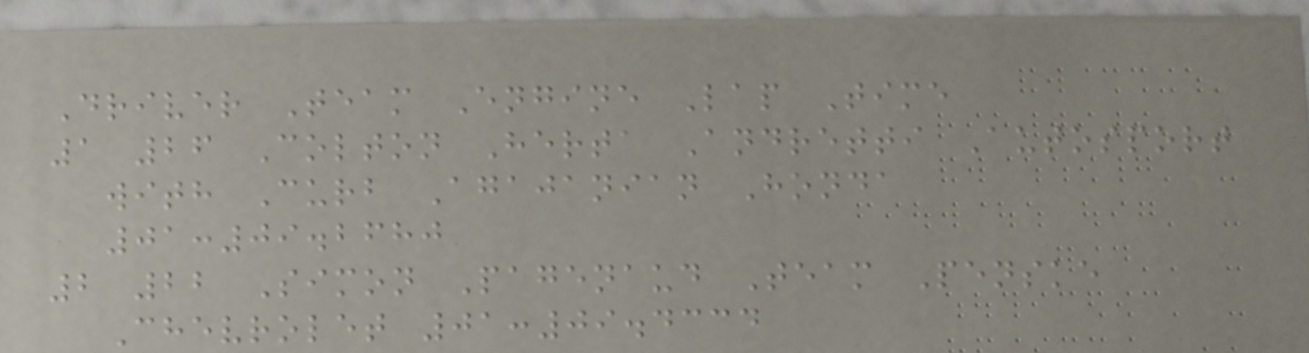Driver Team Engine Lap Time
1 26 Colton Herta Andretti Autosport
with Curb Agajanian Honda
01:09.2680
2 22 Simon Pagenaud Team Penske
Chevrolet 01:09.4334
